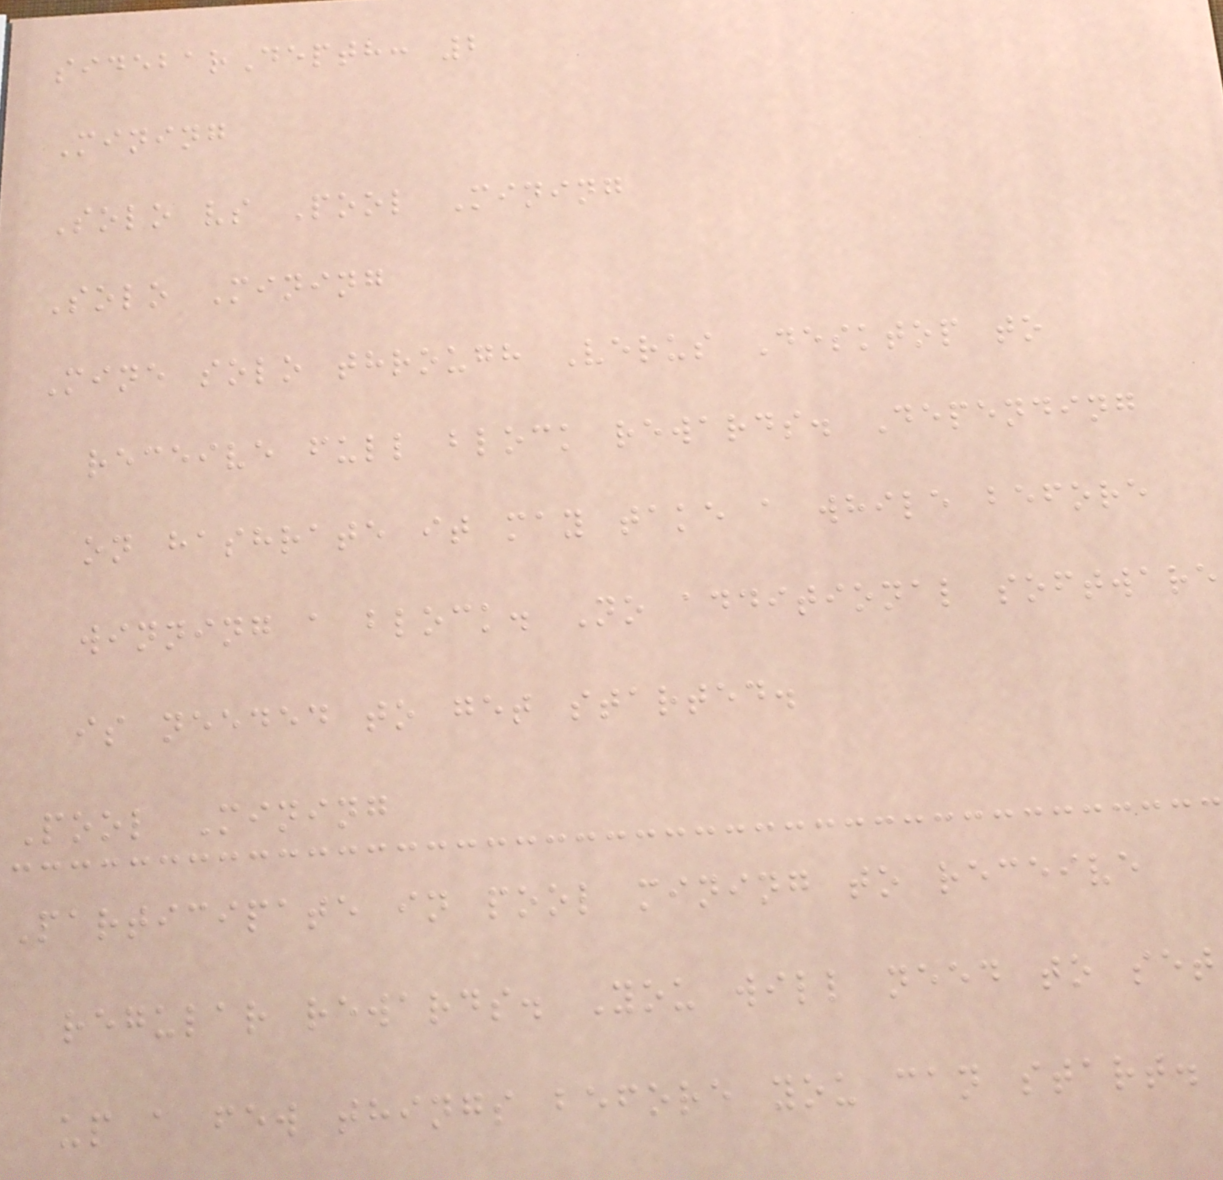sidebarDepth: 2
Mining
Solo vs Pool Mining
Solo Mining
Mine solo through Verus Desktop to
receive full block rewards. Depending
on hashrate it may take a while before
winning a block. No additional software
is needed to get started.
Pool Mining
Participate in pool mining to receive
regular rewards. You will need to set
up a few things before you can start.
